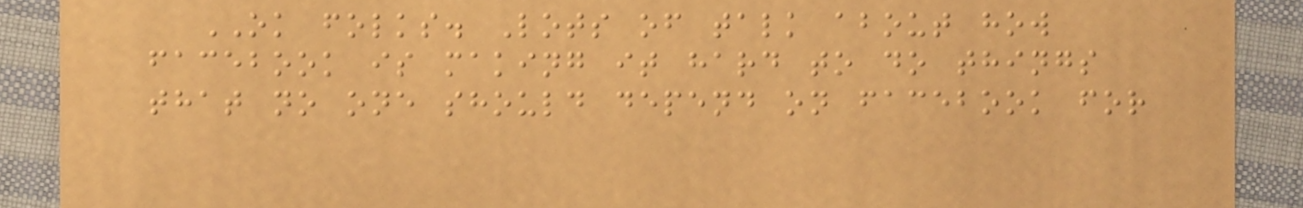OK folks. Lots of talk about how
facebook is making it hard to do things
that no one should depend on facebook for
